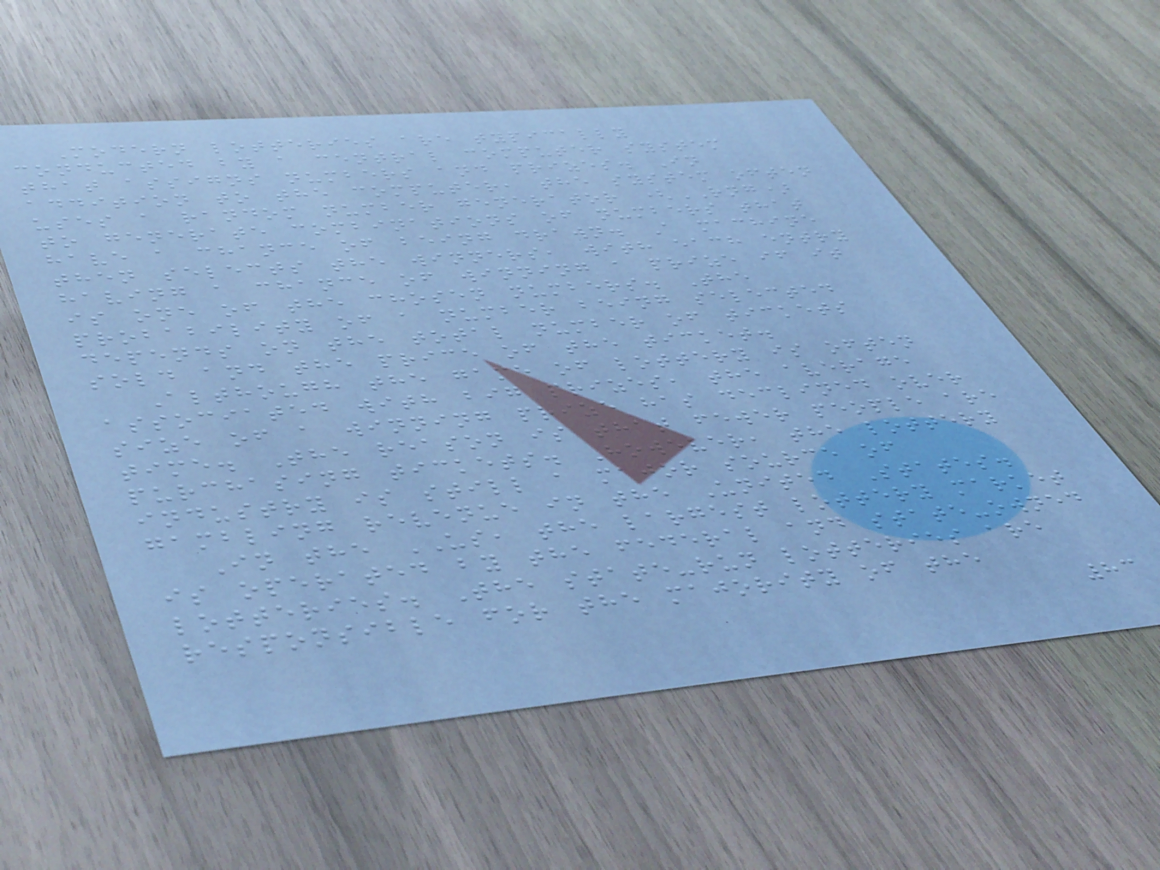Modern lotteries are typically
conducted by a central computer system
that assigns numbers and prizes. In
addition to the computer, the system often
uses a random number generator (RNG)
to generate combinations of numbers that
have a chance of being drawn. A machine
then selects the winners, with each entry
having a chance of winning a prize if it
is one of the chosen numbers. The
probability of a number being selected
depends on the total number of tickets
sold and the price of the ticket.
Although the game of lottery is often
associated with big prizes, the average
size of a winning prize has declined over
time. The reason is that fewer people are
purchasing tickets. However, the lottery
industry is still a major source of
gambling revenue in the United States.
In the US, the largest lottery market
is operated by the federal and state-owned
lotteries. The state-run lotteries are
responsible for the majority of the
83
